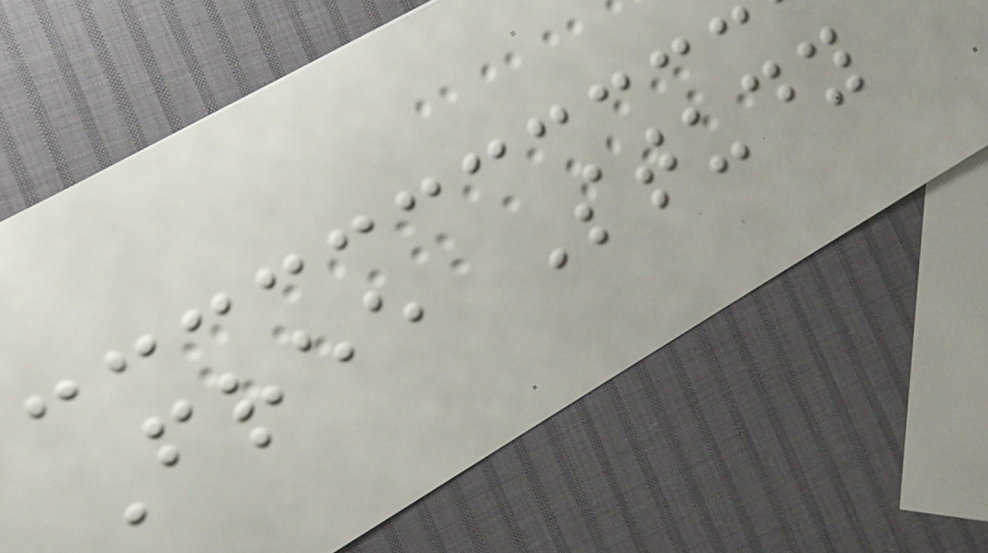Free Study
